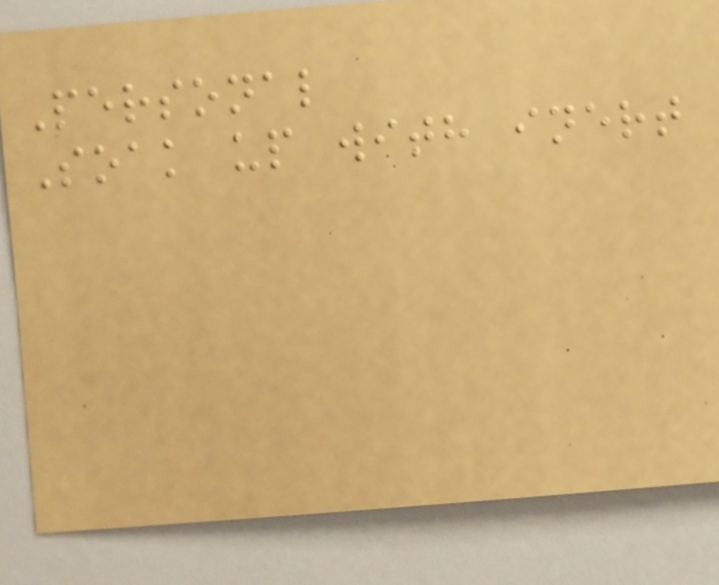Personal
Soak up with inert
